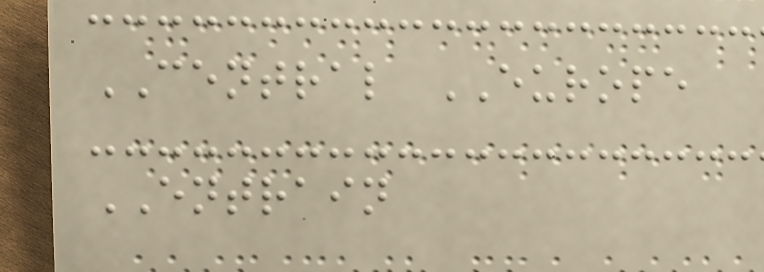CENTRAL EUROPE
ENTRAIN
